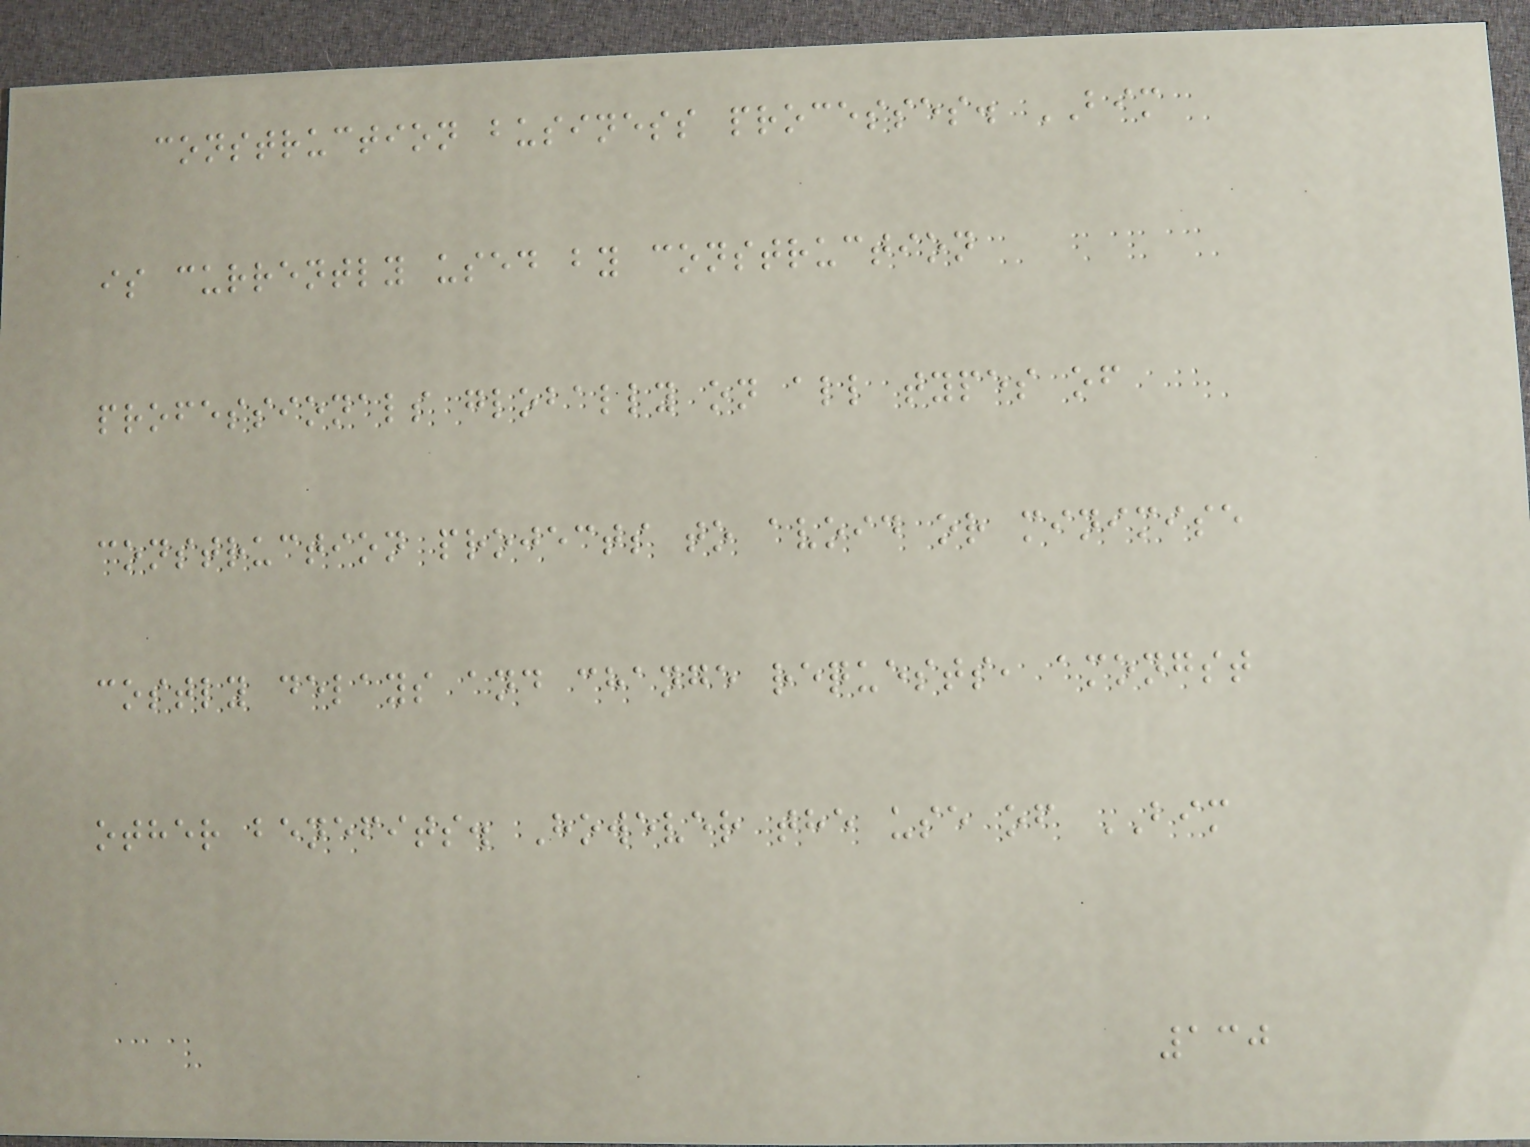construction business processes. BIM
is currently used by construction
professionals globally on all types of
construction projects to avoid or minimise
costly delays and change requests, amongst
other benefits. However the use of BIM
130
